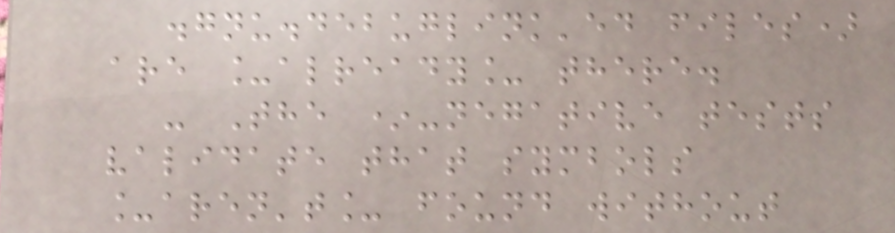.gnu.debuglink'ed files)
are _already_ there.
- The *-negative tests
validate that symbols
_aren't_ found without
